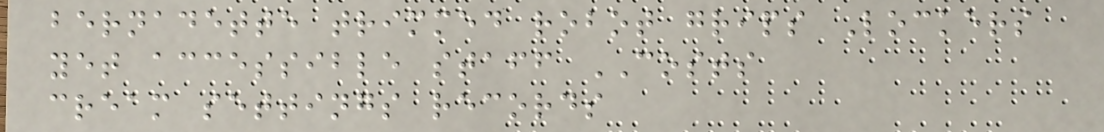bernadette trimmed robot grips Lockers
yet accessible staff COSTS
cream settings records
